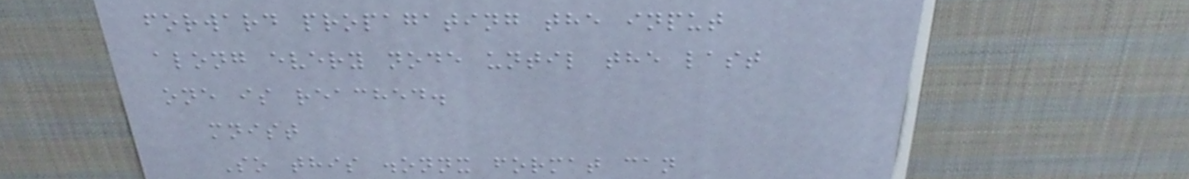forward propagating the input
along every node until the last
one is reached.
mnist
So this .onnx format can
